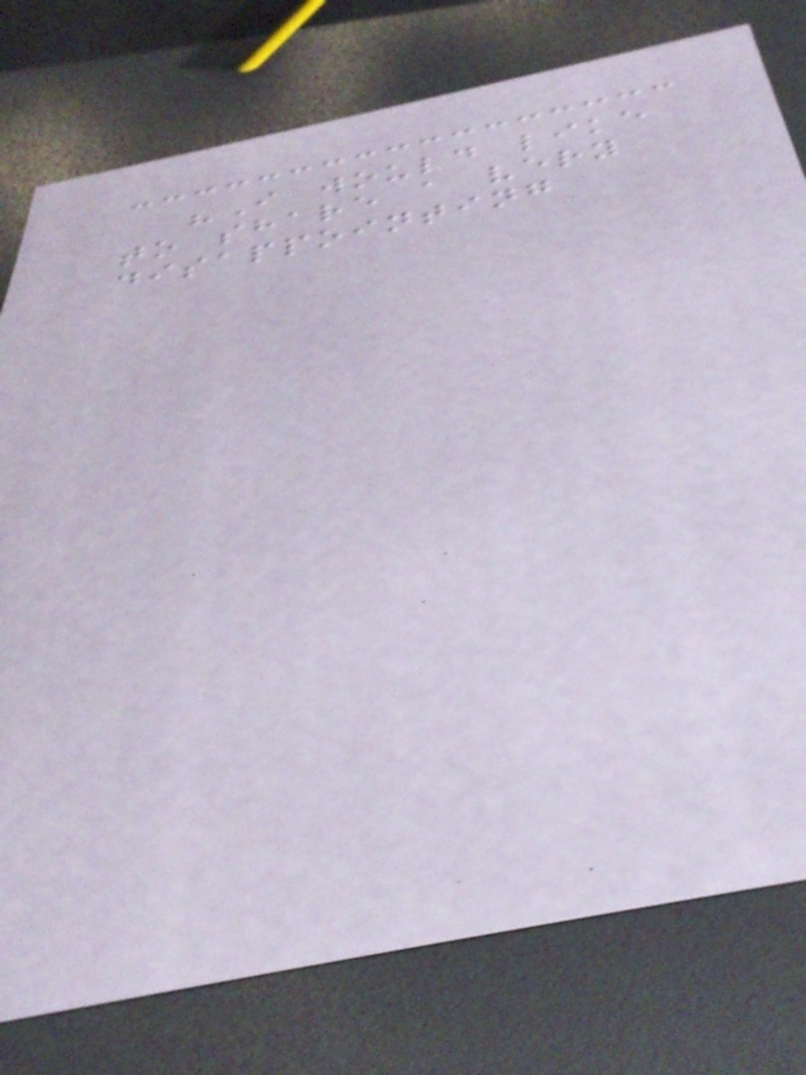"I would like
to share a very
disappointing
